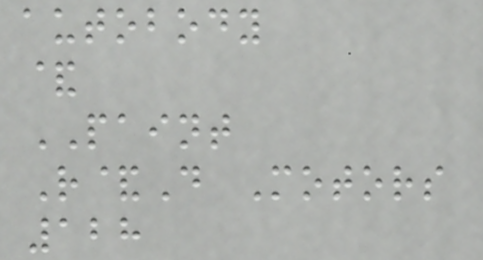autobody
&
PAINT
R&D Motors
128
